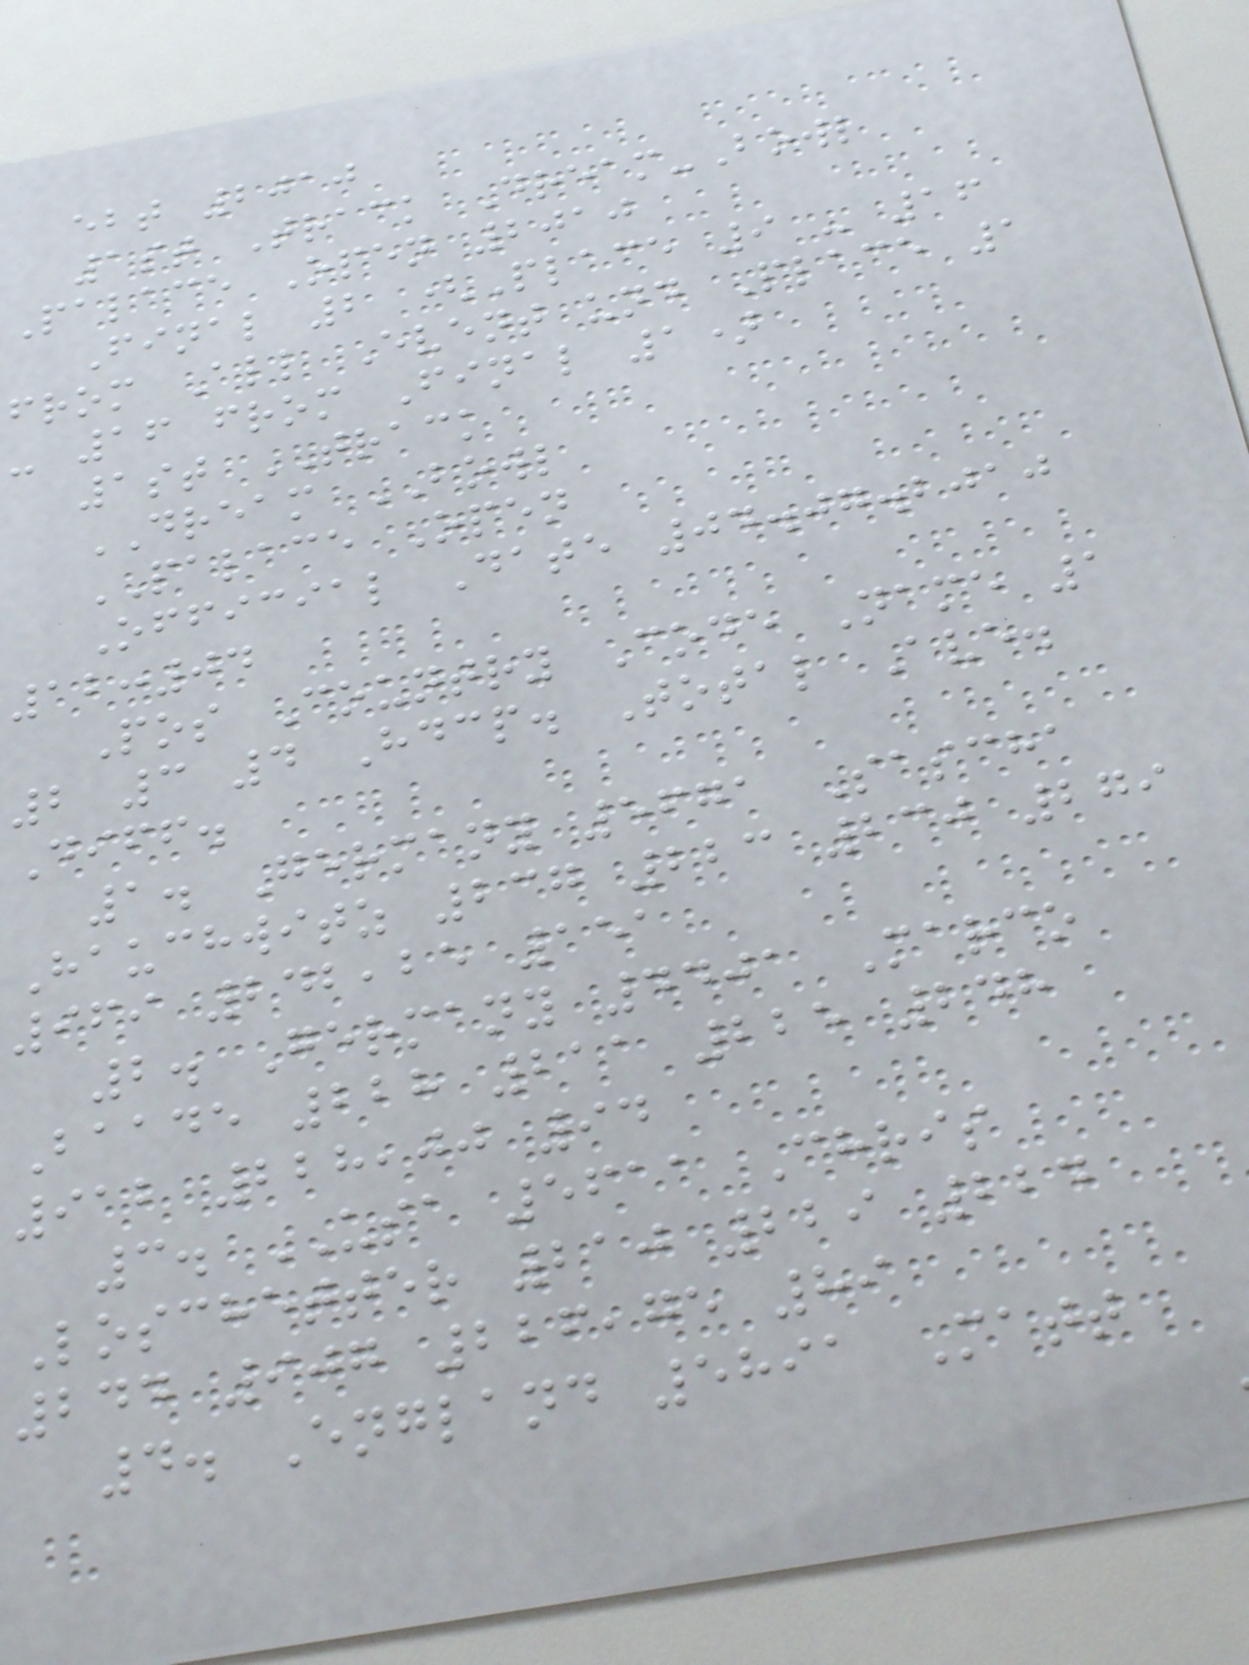ebt 2010
1st Track Dream-Bowl
Palace Open 2010
Final 2 (Place 9 - 16
from All Event und Place 1
- 16 from Final 1)
1st TRACK
DREAM BOWL
PALACE Open
Official Date 04.07.2010
12:04
Pos Country Code Name 1
2 3 4 Hdcp. Total Ave.
Diff.
1. Germany 5671 Sascha
Hauchwitz 237 223 230 279
969 242,25 151
2. Germany 4401 Marco
Baade 228 211 225 248
912 228,00 94
3. USA 5611 Chris
Loschetter 210 229 224
244 907 226,75 89
4. England 5891 Matt
